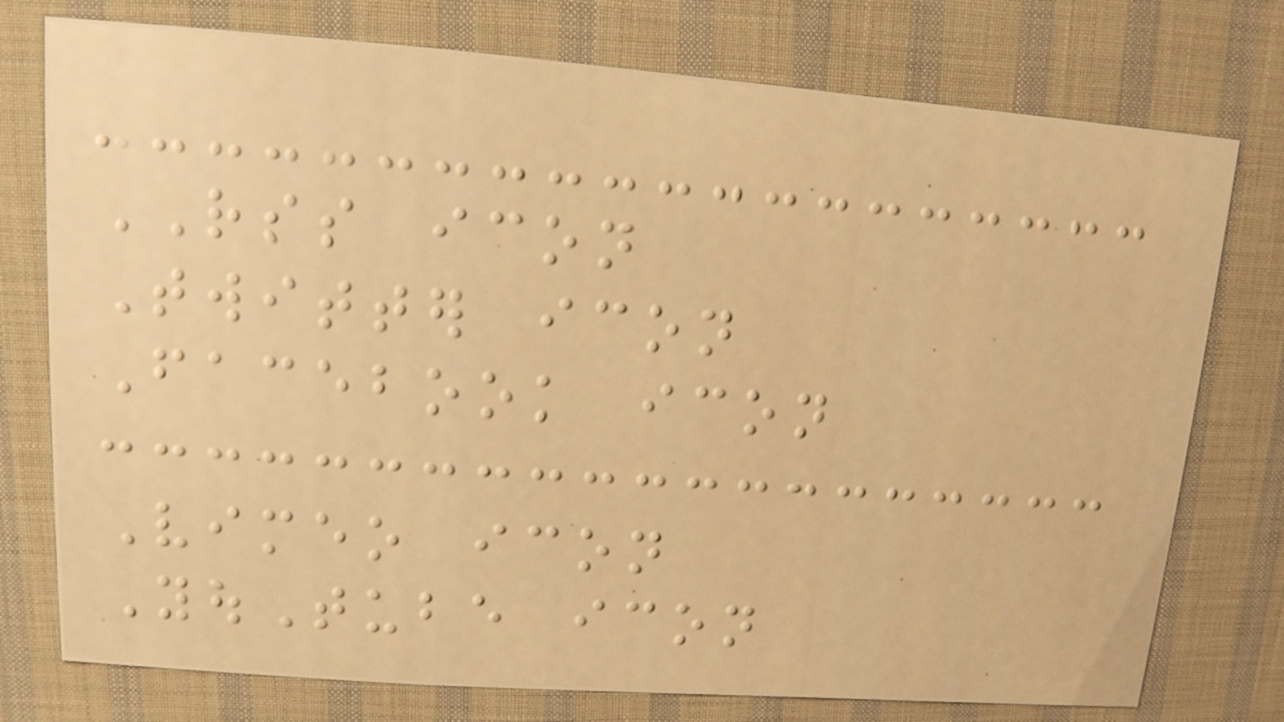RSS icon
Twitter icon
Facebook icon
Vimeo icon
YouTube icon
